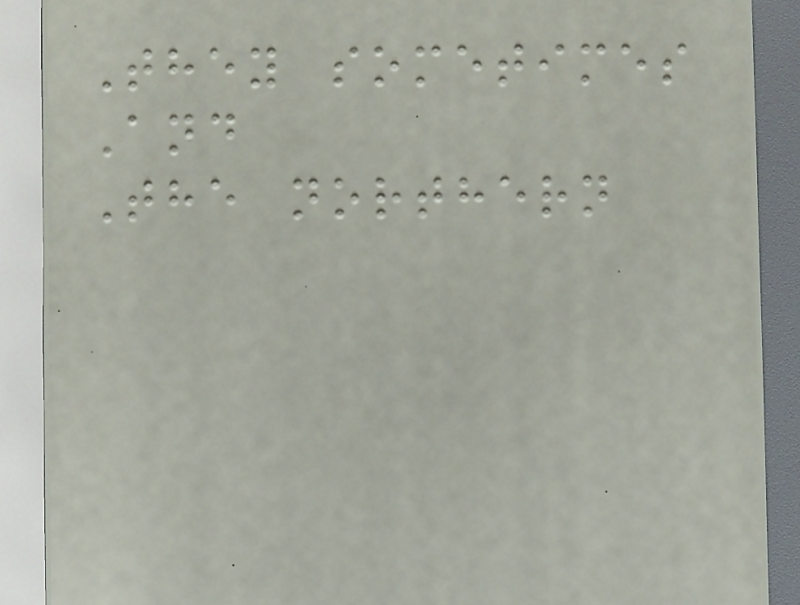They sometimes
And
The northern
